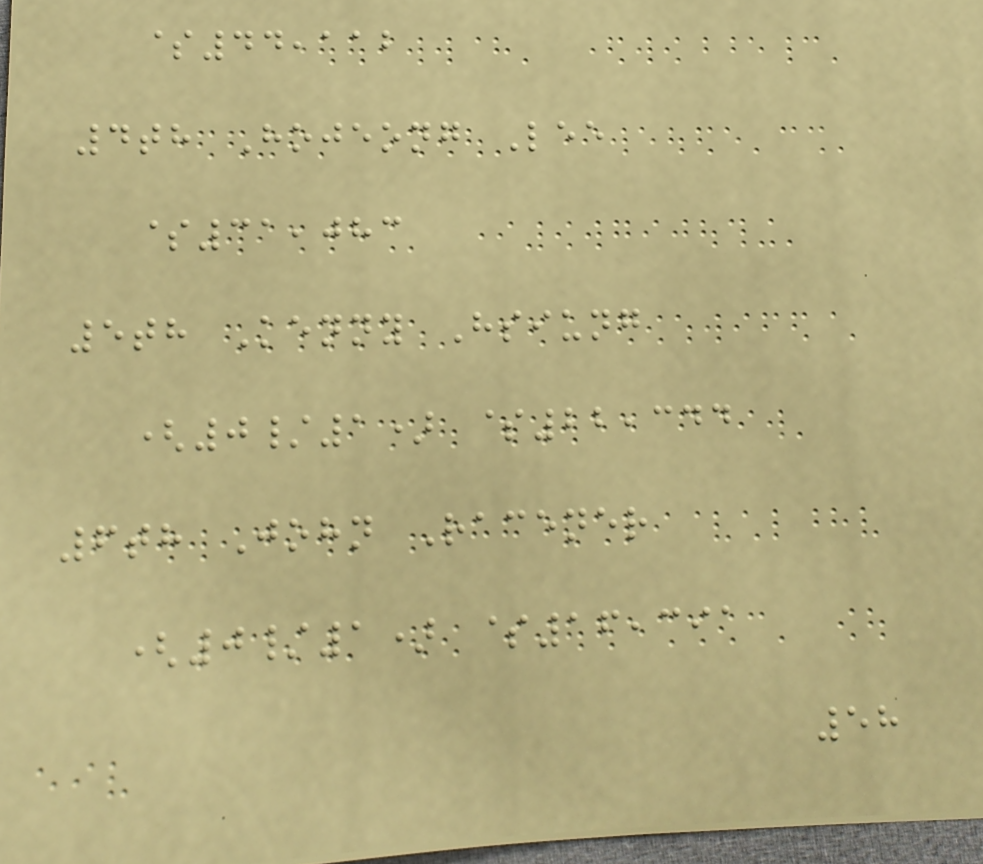$44,112
4th Hojeong Lee
$31,083
5th Kenny Hsiung
(0/1) $22,344
6th John Racener
(0/1) $16,391
58
